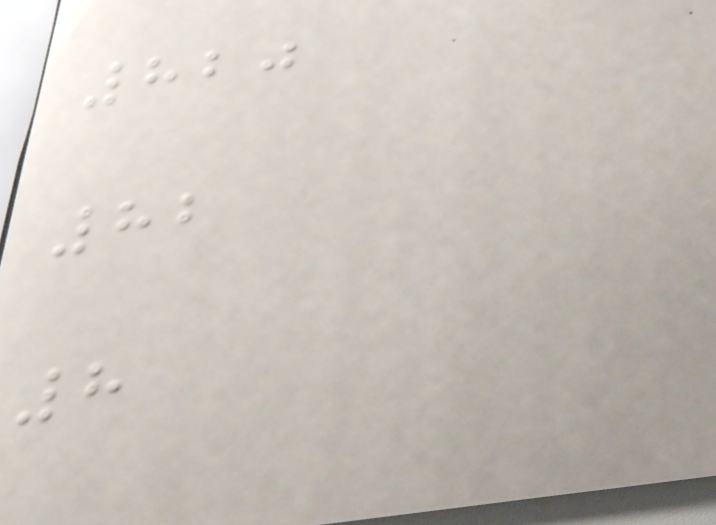820
82
8
